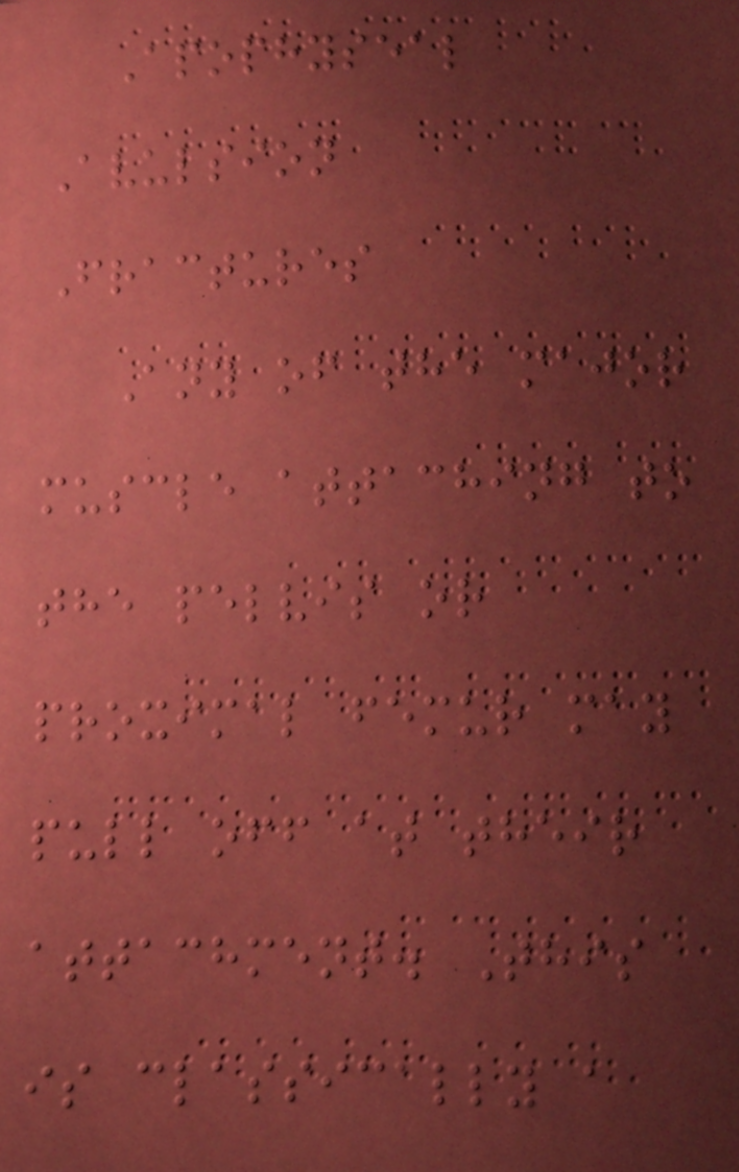Apophyseal
Avulsion
Fractures
Any of the major
muscle attaching to
the pelvis or
proximal femur may
pull off at their
attachment. This
is classically a
